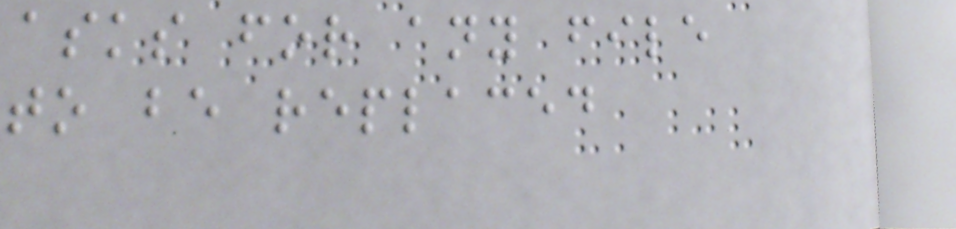asks for any file
to be replaced
